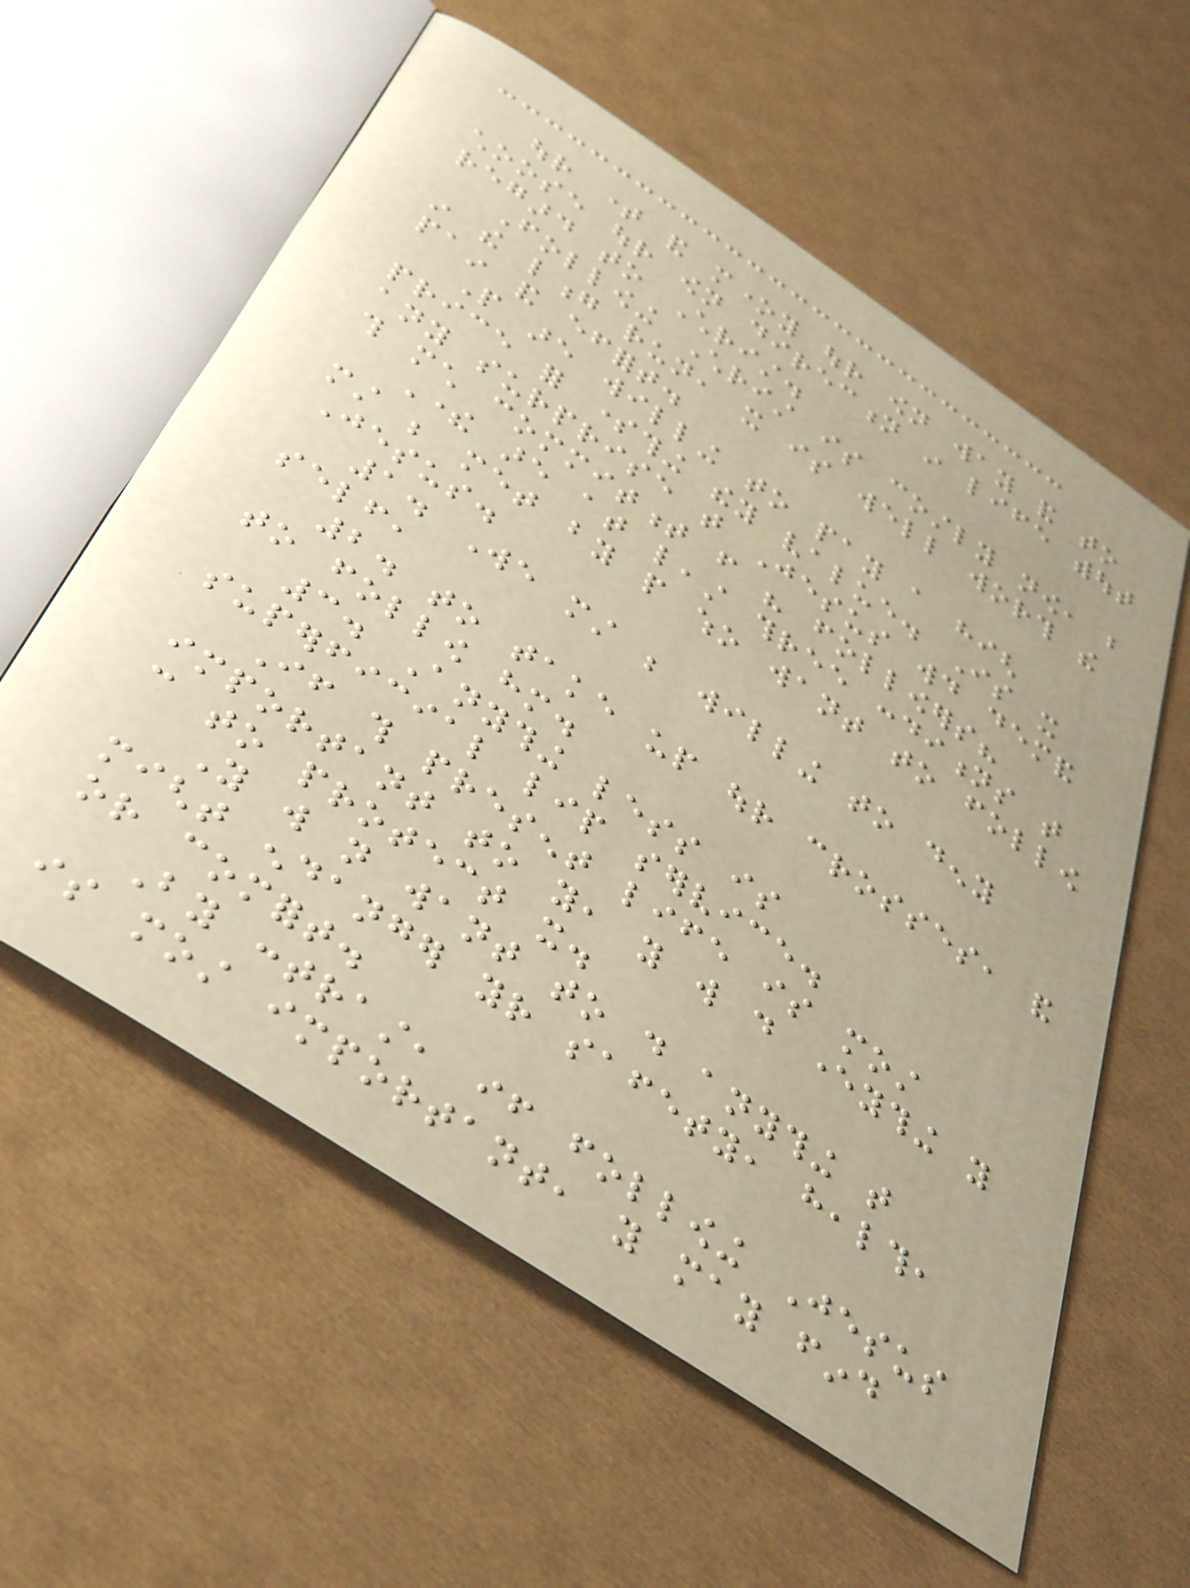our time and money our own way and to
choose our own direction in life without
regard to Christ.
Following Christ is costly now, but
in the long run, it is well worth the
pain and effort.
People are willing to pay a high
price for something they value. Is it
any surprise that Jesus would demand
this much commitment from his followers?
There are at least three conditions that
must be met by people who want to follow
Jesus.
1. We must be willing to deny
self,
2. to take up our crosses, and
to follow him.
3. Anything less is
superficial lip service.
If this present life is most
important to you, you will do everything you
can to protect it.
You will not want to do anything that
might endanger your safety, health,
or comfort.
By contrast, if following Jesus
is most important, you may find
